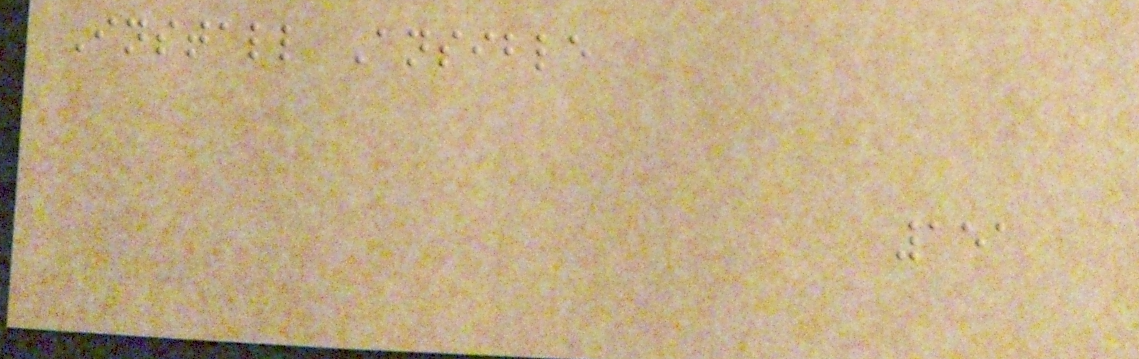Install Ansible
151
